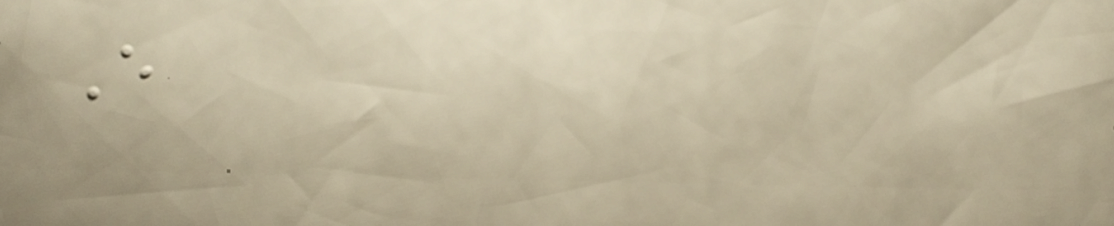Every
